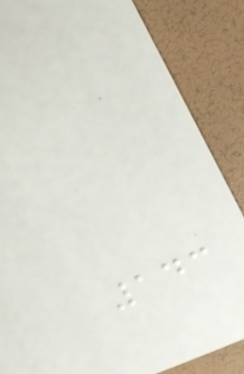143
